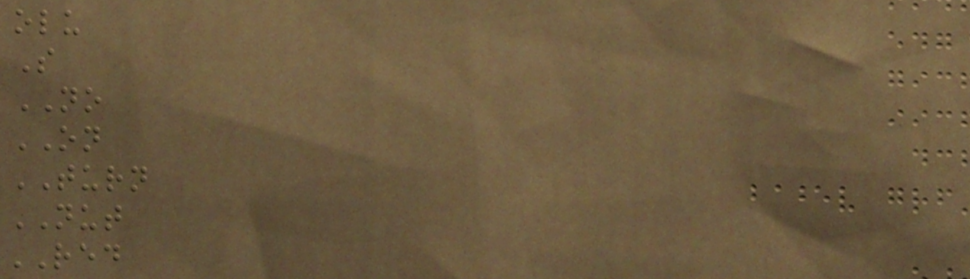olu
S
NO
ON
TURN
NUT
RED
